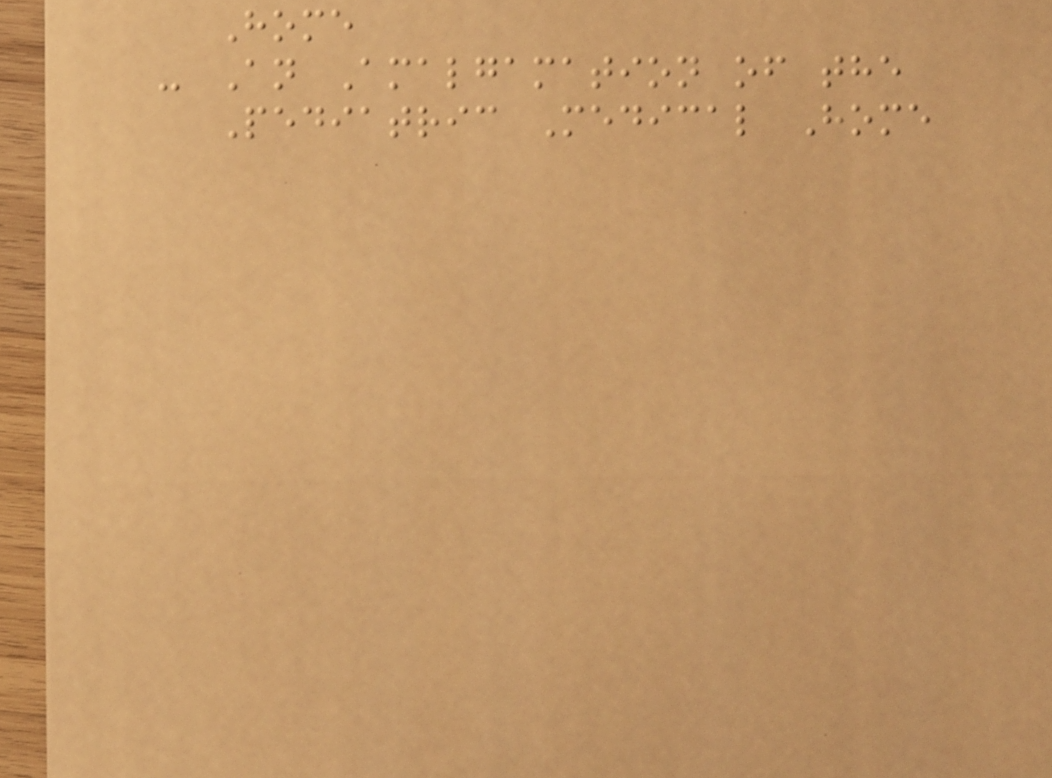Home
- An Amalgamation of the
Pediatric Medical Home
